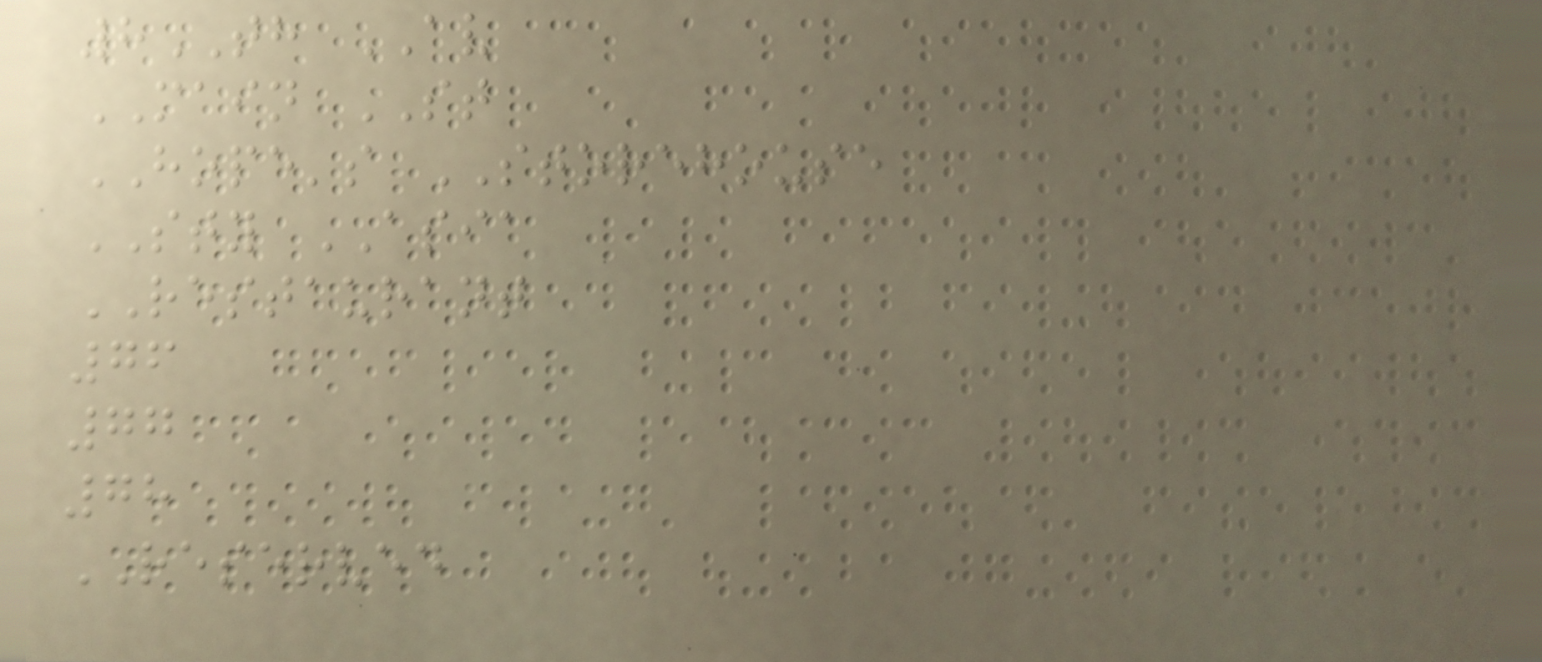8TH AV
MAIN ST
HOPE's STOREHOUSE
STY ASIA
RESTAURANT
76
77
78
RESERVED
